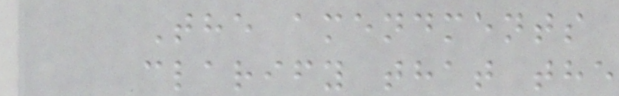The amendments
clarify that the
